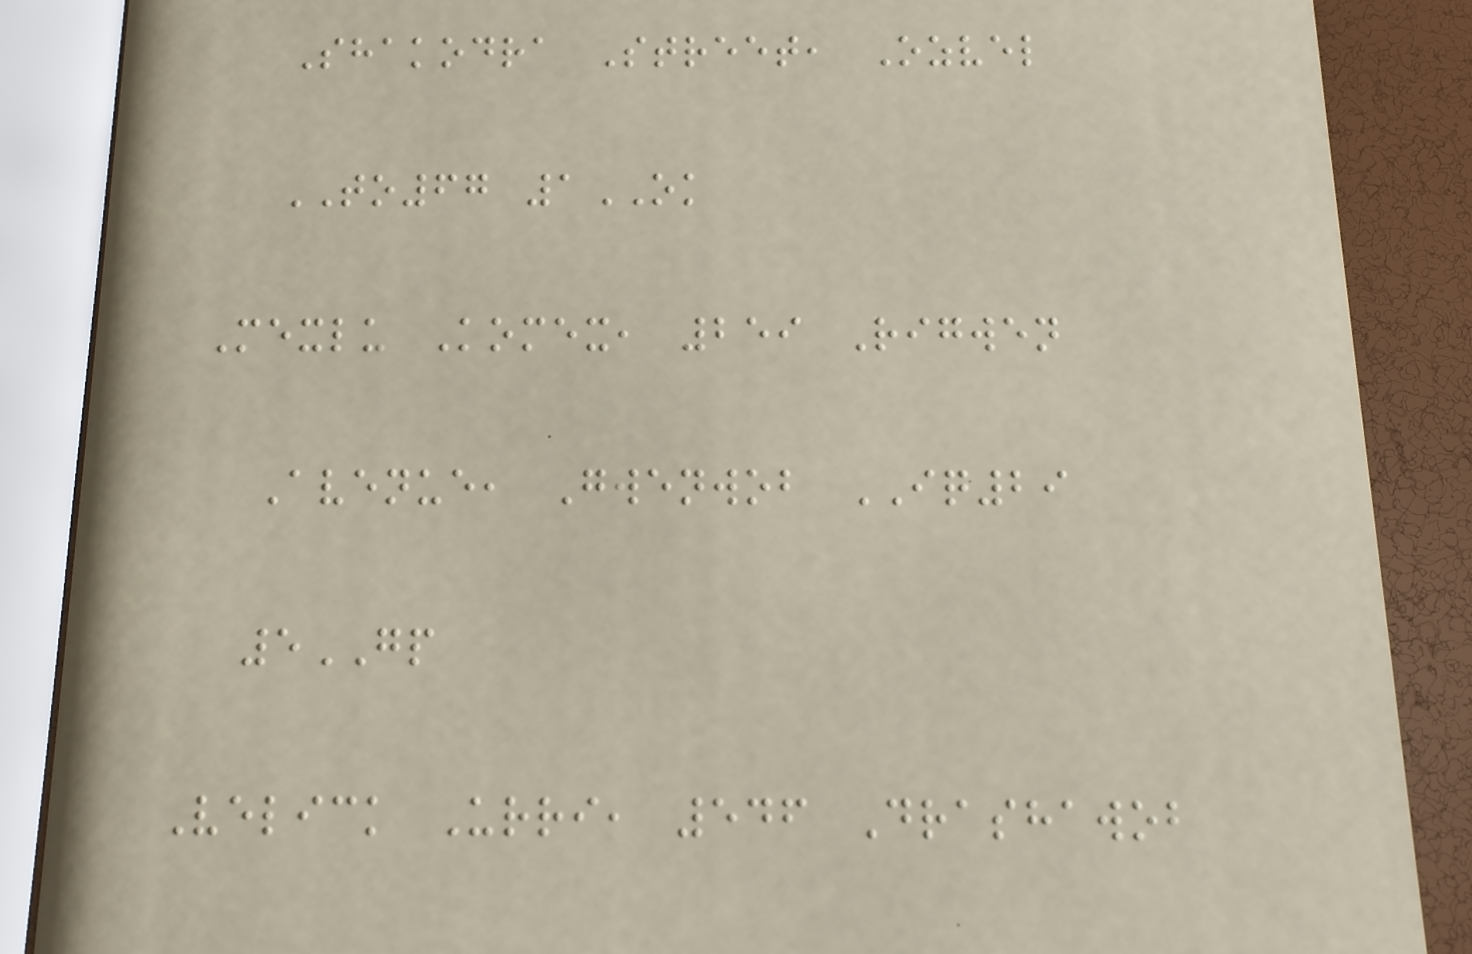Shakodra Street, Ozvel
TO67 1OK
Mexlu Komex, 259 Rigwen
Avenue, Gwenwob IQ29
5GP
Velick Urri, 546 Drashawob
